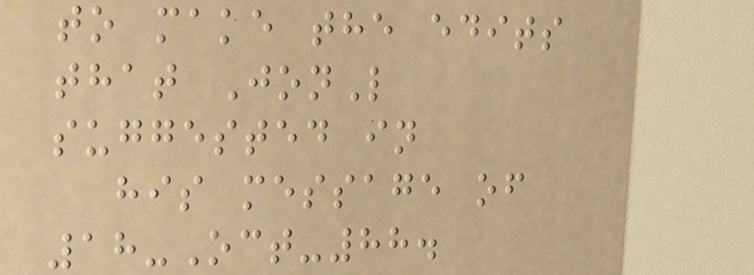to make the edits
that JonL
suggested in
his message of
18-Oct-88.
